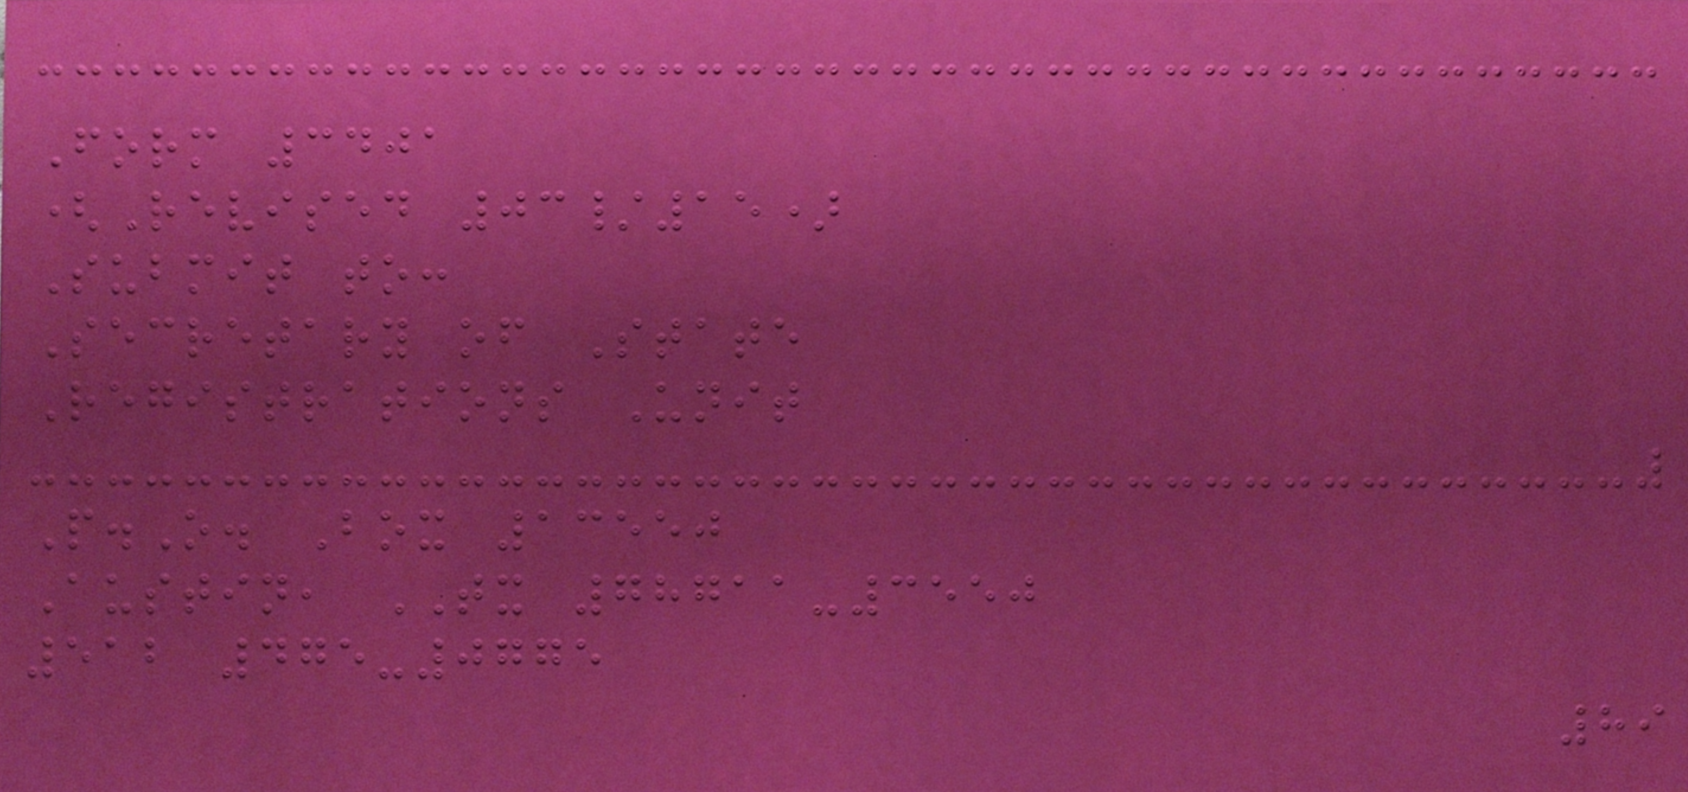Form 3401
(Revised 03/15)
Submit to:
Secretary of State
Registrations Unit
P.O. Box 13550
Austin, TX 78711-3550
512 475-0775
89
